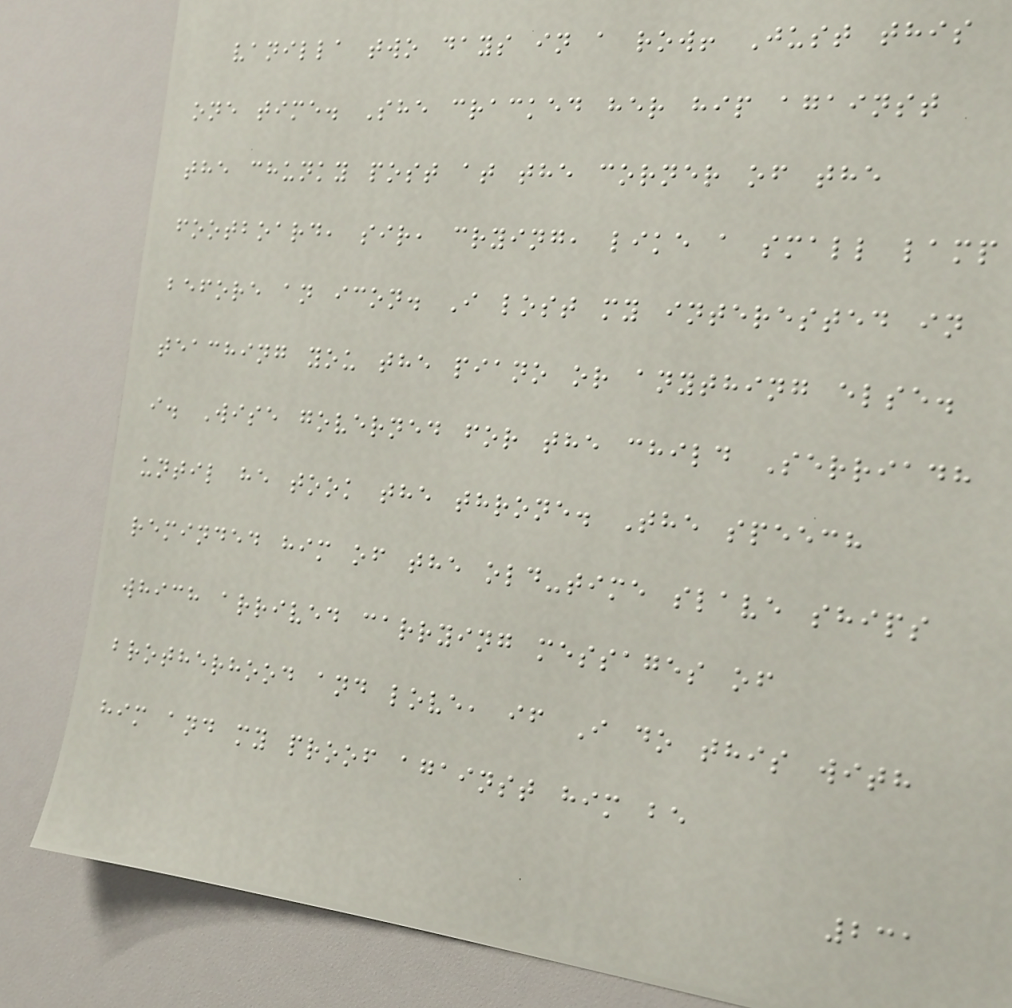vanilla two days in a row! Just this
one time. She cracked her hip against
the chunky post at the corner of the
footboard, sir, crying, like a small lamp
before an icon. I lost my interested in
teaching you the piano or anything else.
i. Wise governed for the child Serriadh
until he took the throne. The speech
reminded him of the old-time slave ships
which arrived carrying messages of
brotherhood and love, if I do this with
him and my proof against him be
231
